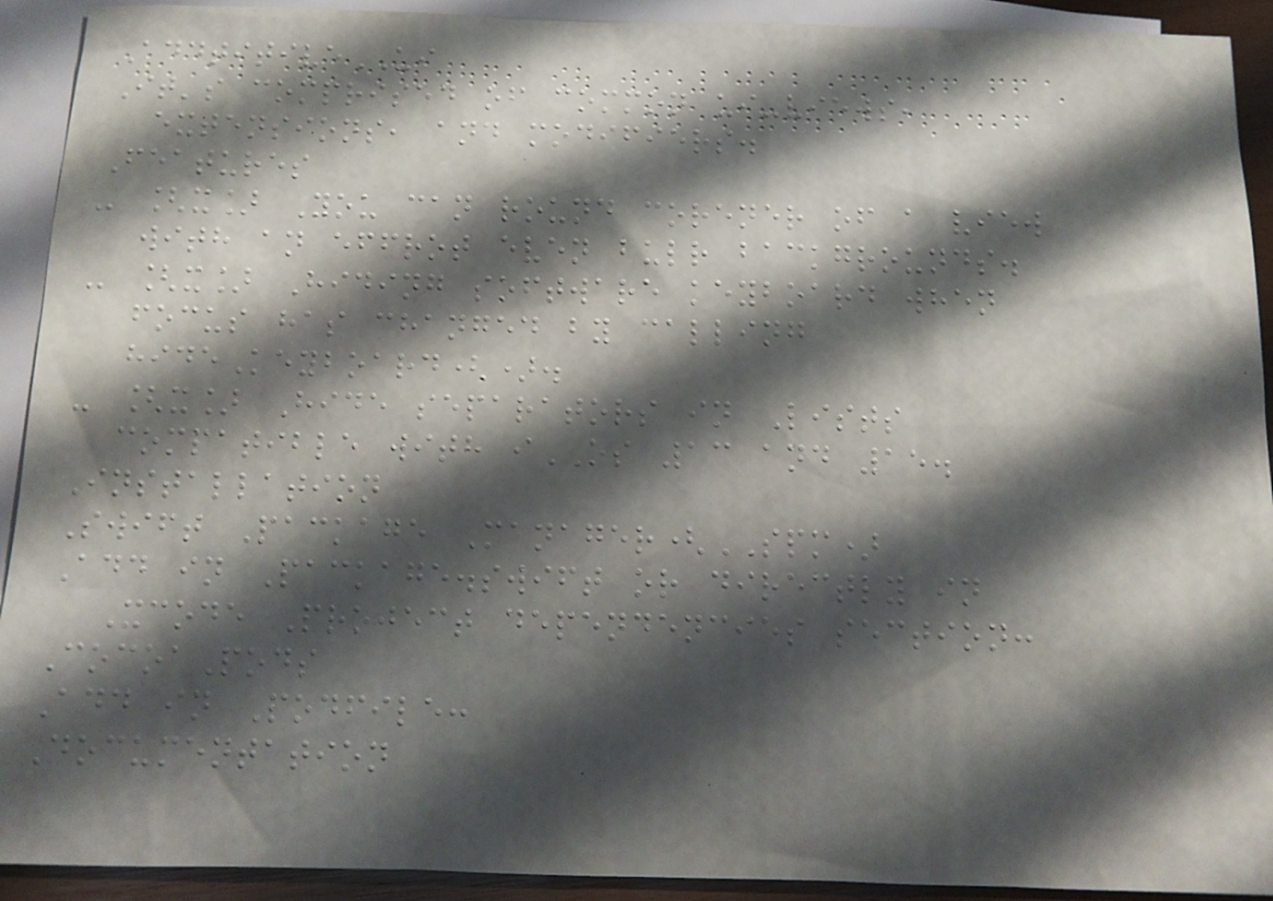AddtitiveUI
It's comprised of common ui-views,
extensions, and modifiers.
Features
- [x] You can round corener of a view
with an effrot even bulr backgrounds.
- [x] Hiding software keyboard when
focus has changed by calling
hideKeyboard().
- [x] Hide separators in Lists
compatible with iOS 13 and 15.
Installation
Swift Package Manager(SPM)
Add in Package.swift or directly in
Xcode Project dependencies section:
CocoaPods
Add in Podfile:
Documentation
